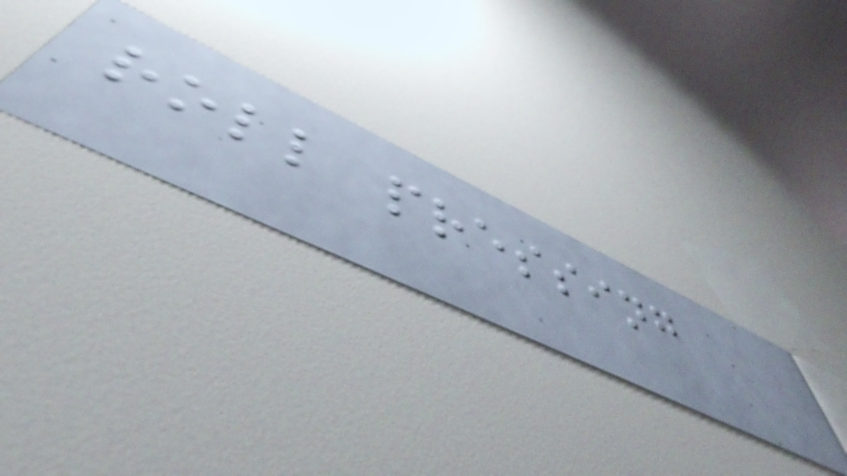roll pressing
